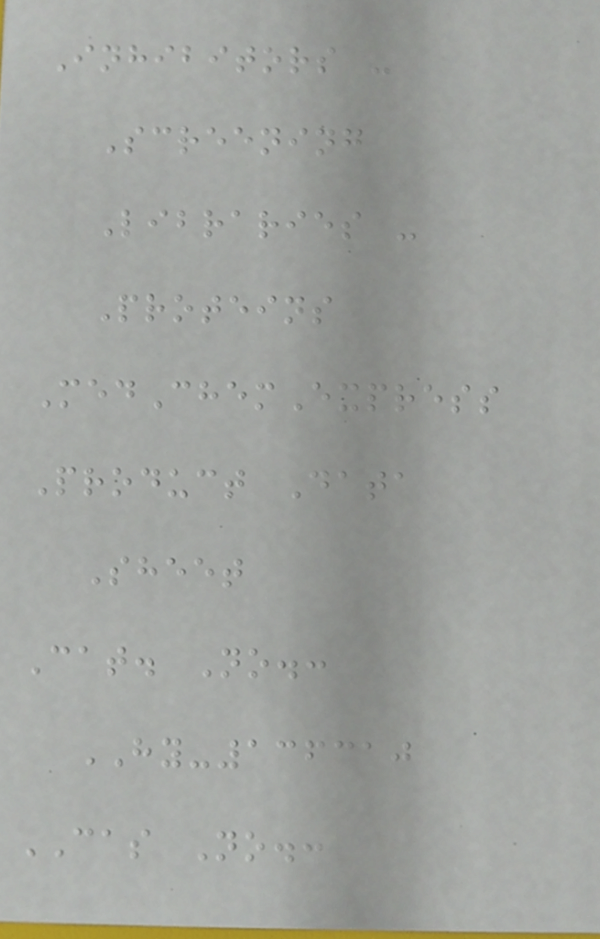Inhibitors -
Screening
Libraries -
Proteins
MedChemExpress
Product Data
Sheet
Cat. No.:
HY-136310
CAS No.:
